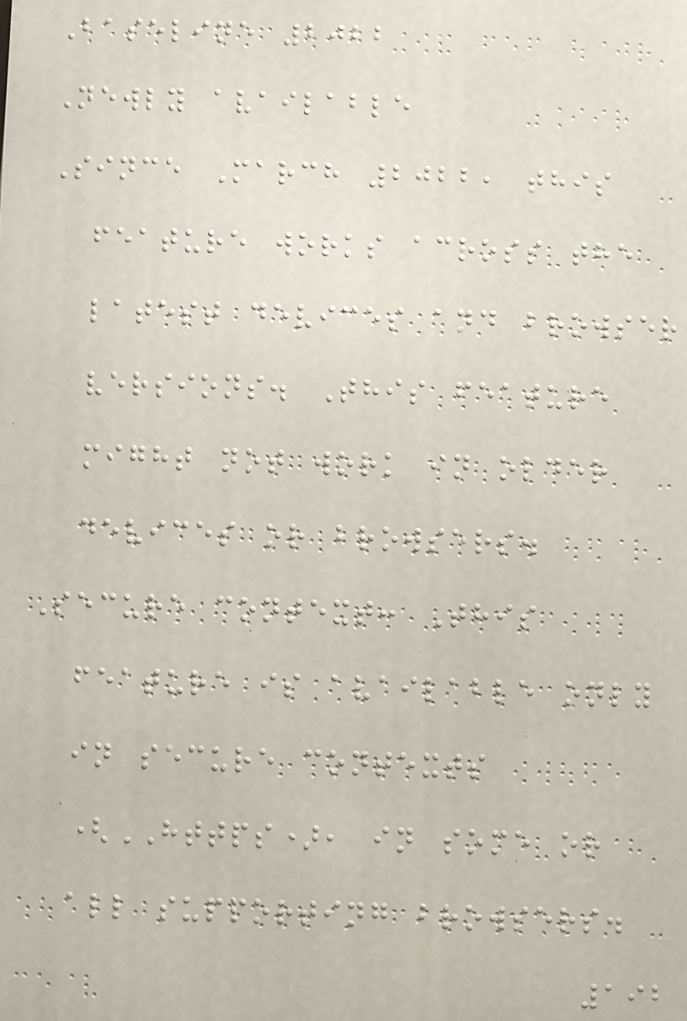Baseline 2022
Newly available
Since March 2022, this
feature works across the
latest devices and browser
versions. This feature
might not work in older
devices or browsers.
Secure context: This
feature is available only
in secure contexts
(HTTPS), in some or
all supporting browsers.
192
